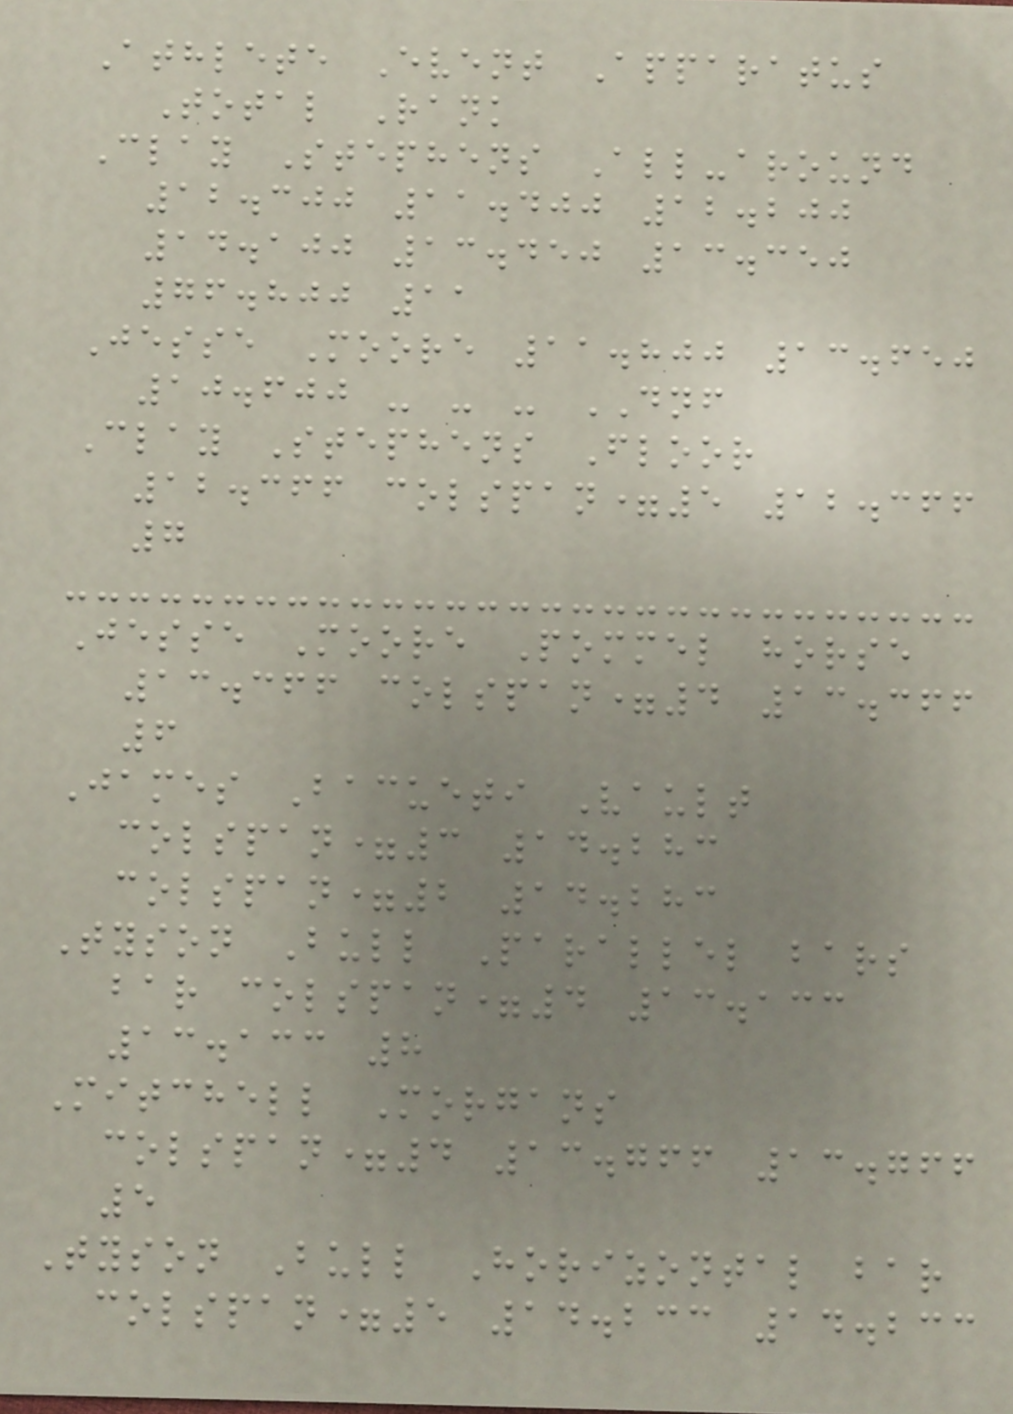Athlete Event Apparatus
Total Rank
Clay Stephens All-around
12.300 11.400 12.200
14.100 13.450 13.350
76.800 11
Jesse Moore 11.800 13.650
10.600 - - - DNF
Clay Stephens Floor
12.366 colspan=5 12.366
7
Jesse Moore Pommel horse
13.366 colspan=4 13.366
6
James Bacueti Vault
colspan=3 14.283
colspan=2 14.283
Tyson Bull Parallel bars
bar colspan=4 13.133
13.133 8
Mitchell Morgans
colspan=4 13.766 13.766
5
Tyson Bull Horizontal bar
colspan=5 14.233 14.233
